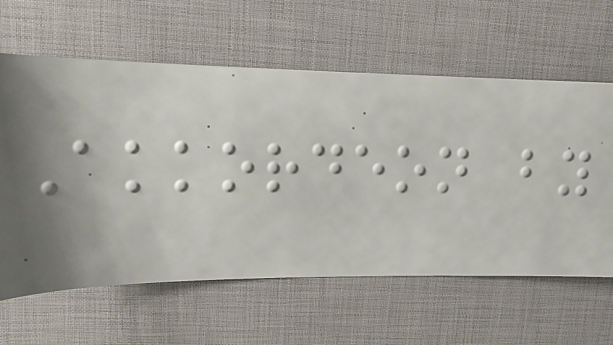Akkordeon by
